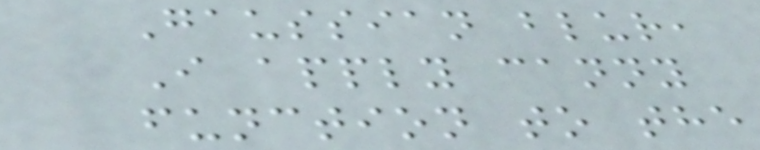Gaussian blur,
I apply canny
function to the
